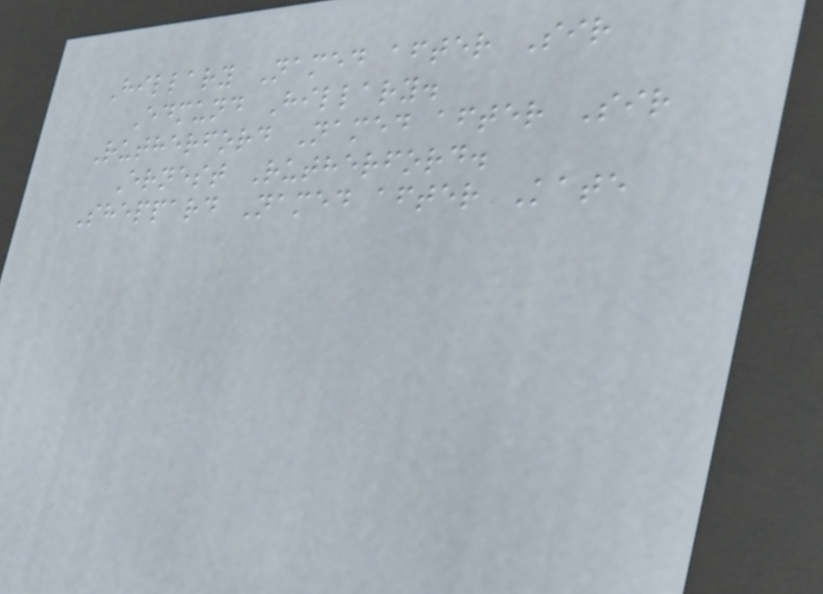Hillary Named after Sir
Edmund Hillary.
Rutherford Named after Sir
Ernest Rutherford.
Sheppard Named after Kate
